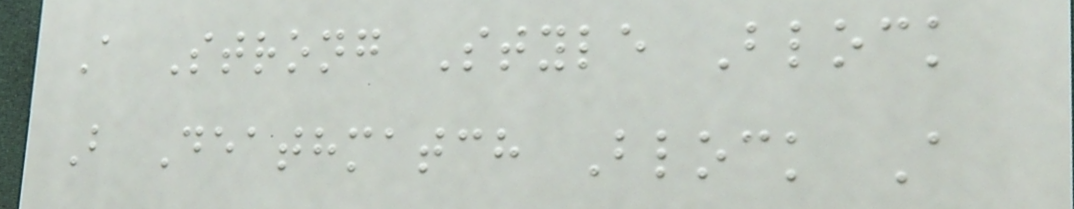A Strong Style Block
B Deathmatch Block A
